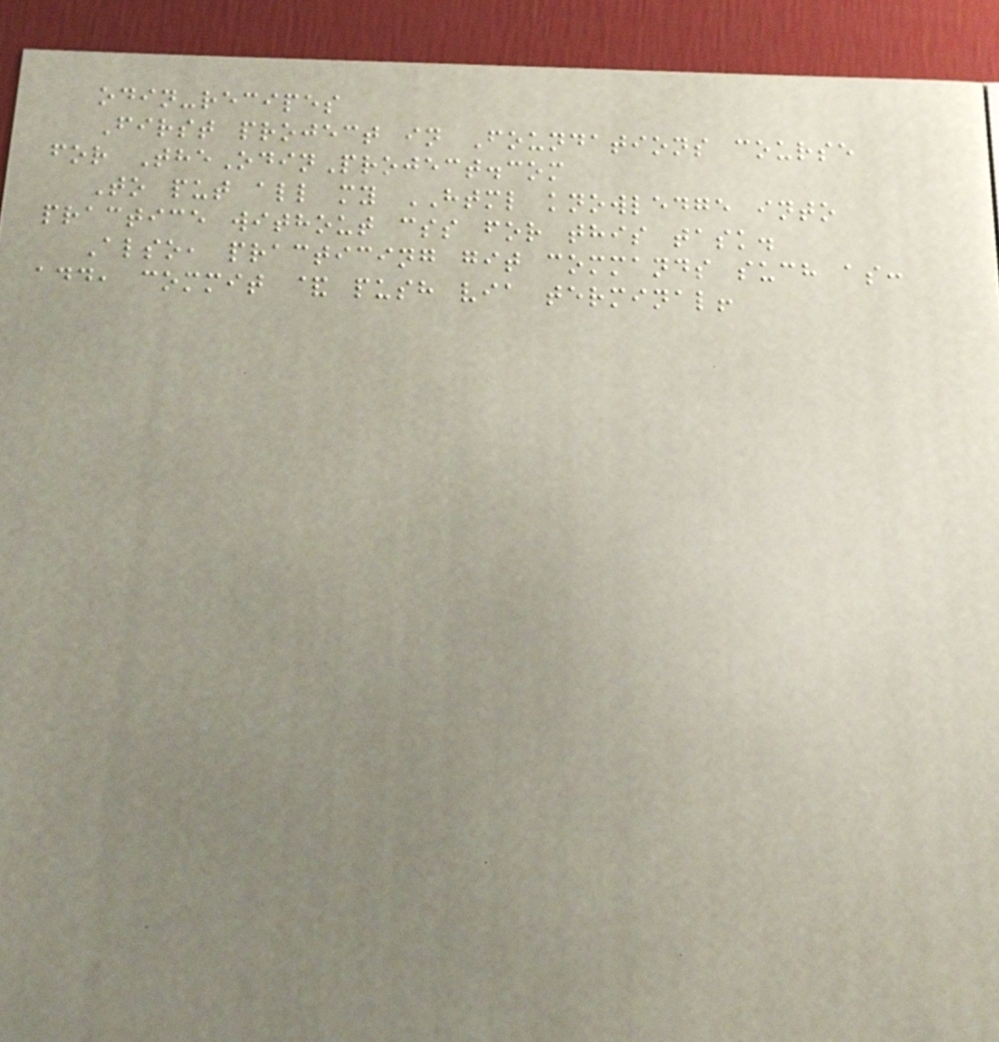odin-recipes
First project in Foundations course
for TheOdinProject.com
To put all my HTML knowledge into
practice without css for this task.
Also, practicing git commands such as:
add, commit & push via terminal!
